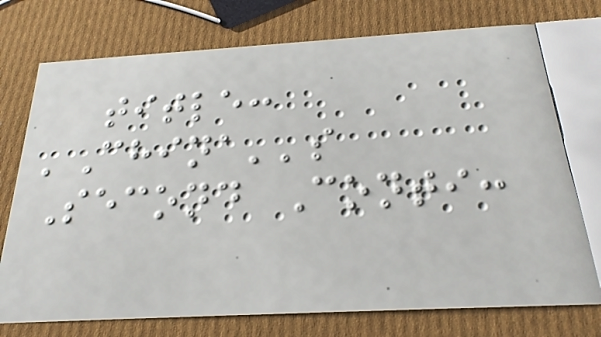title:
'China''s
Second Conti:
